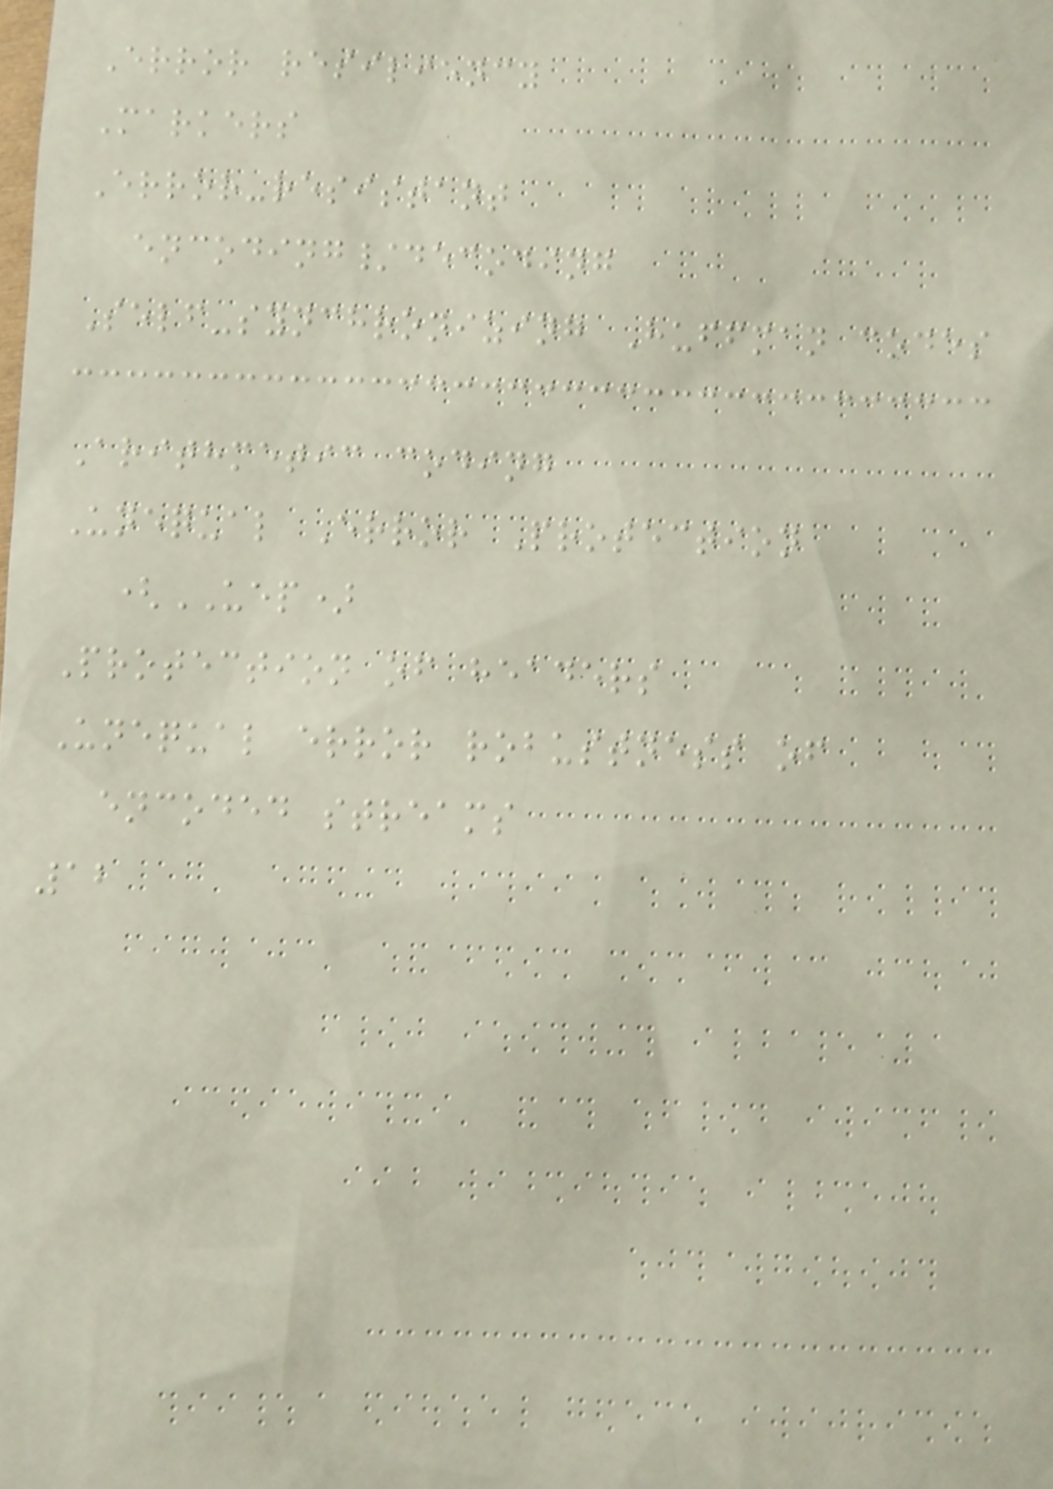Error resiliency
Markers
Error-resistant
encoding/decoding
Self-synchronizing Huffman codes
Arithmetic coding
Unequal Error Protection
(UEP)
Protection of headers
Unequal error robustness of
encoded streams
12
